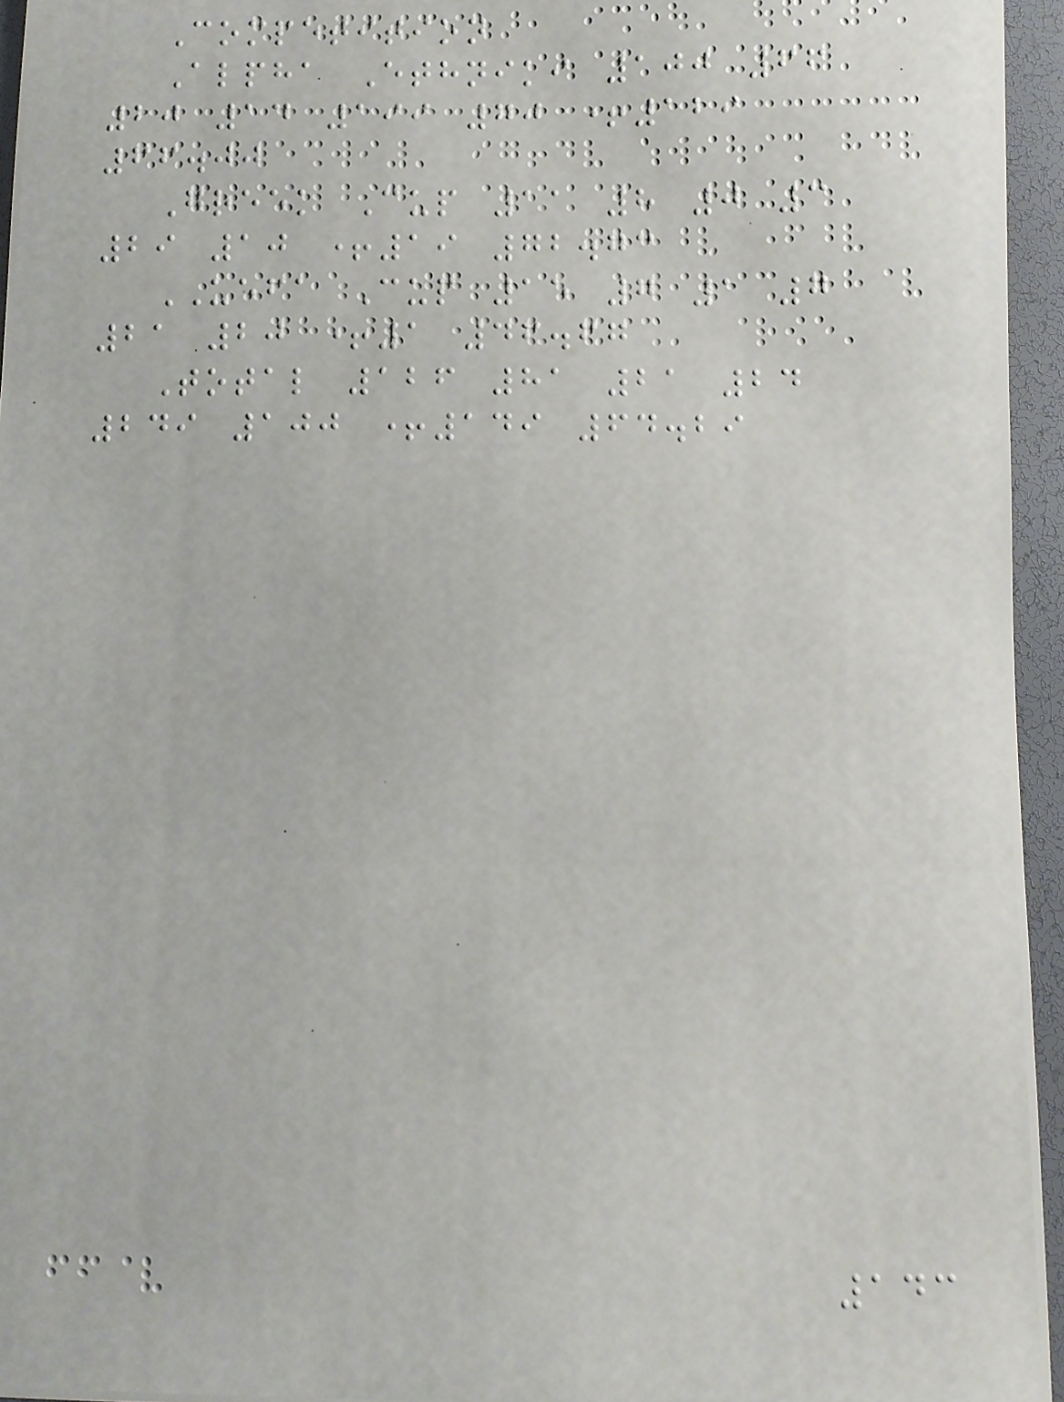Competition
Alpha Ethniki 100 66
20 14 199 70 +129
66.00
Greek Cup 11 8 0 3
29 10 +19 72.73
UEFA Cup 15 7 1 7
21 20 +1 46.67
Total 126 81 21 24
249 100 +149 64.29
143
